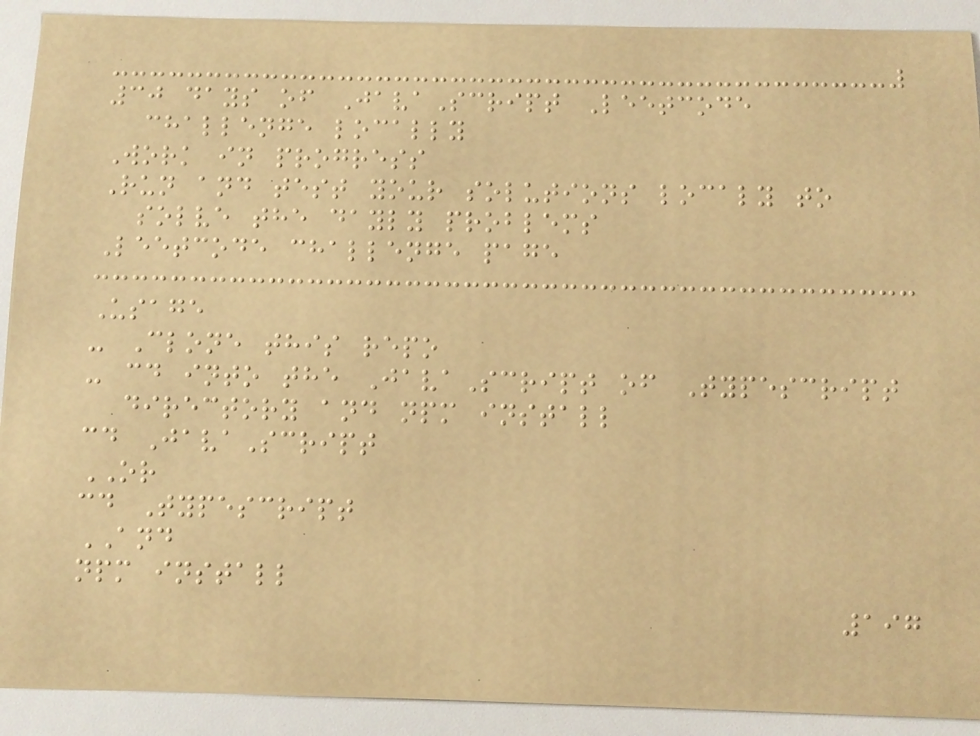30 days of JavaScript Leetcode
challenge locally
Work in progress
Run and test your solutions localy to
solve the dayly problems
Leetcode challenge page
Usage
- Clone this repo
- cd into the JavaScript of Typescript
directory and npm install
cd JavaScript
OR
cd Typescript
AND
npm install
197
